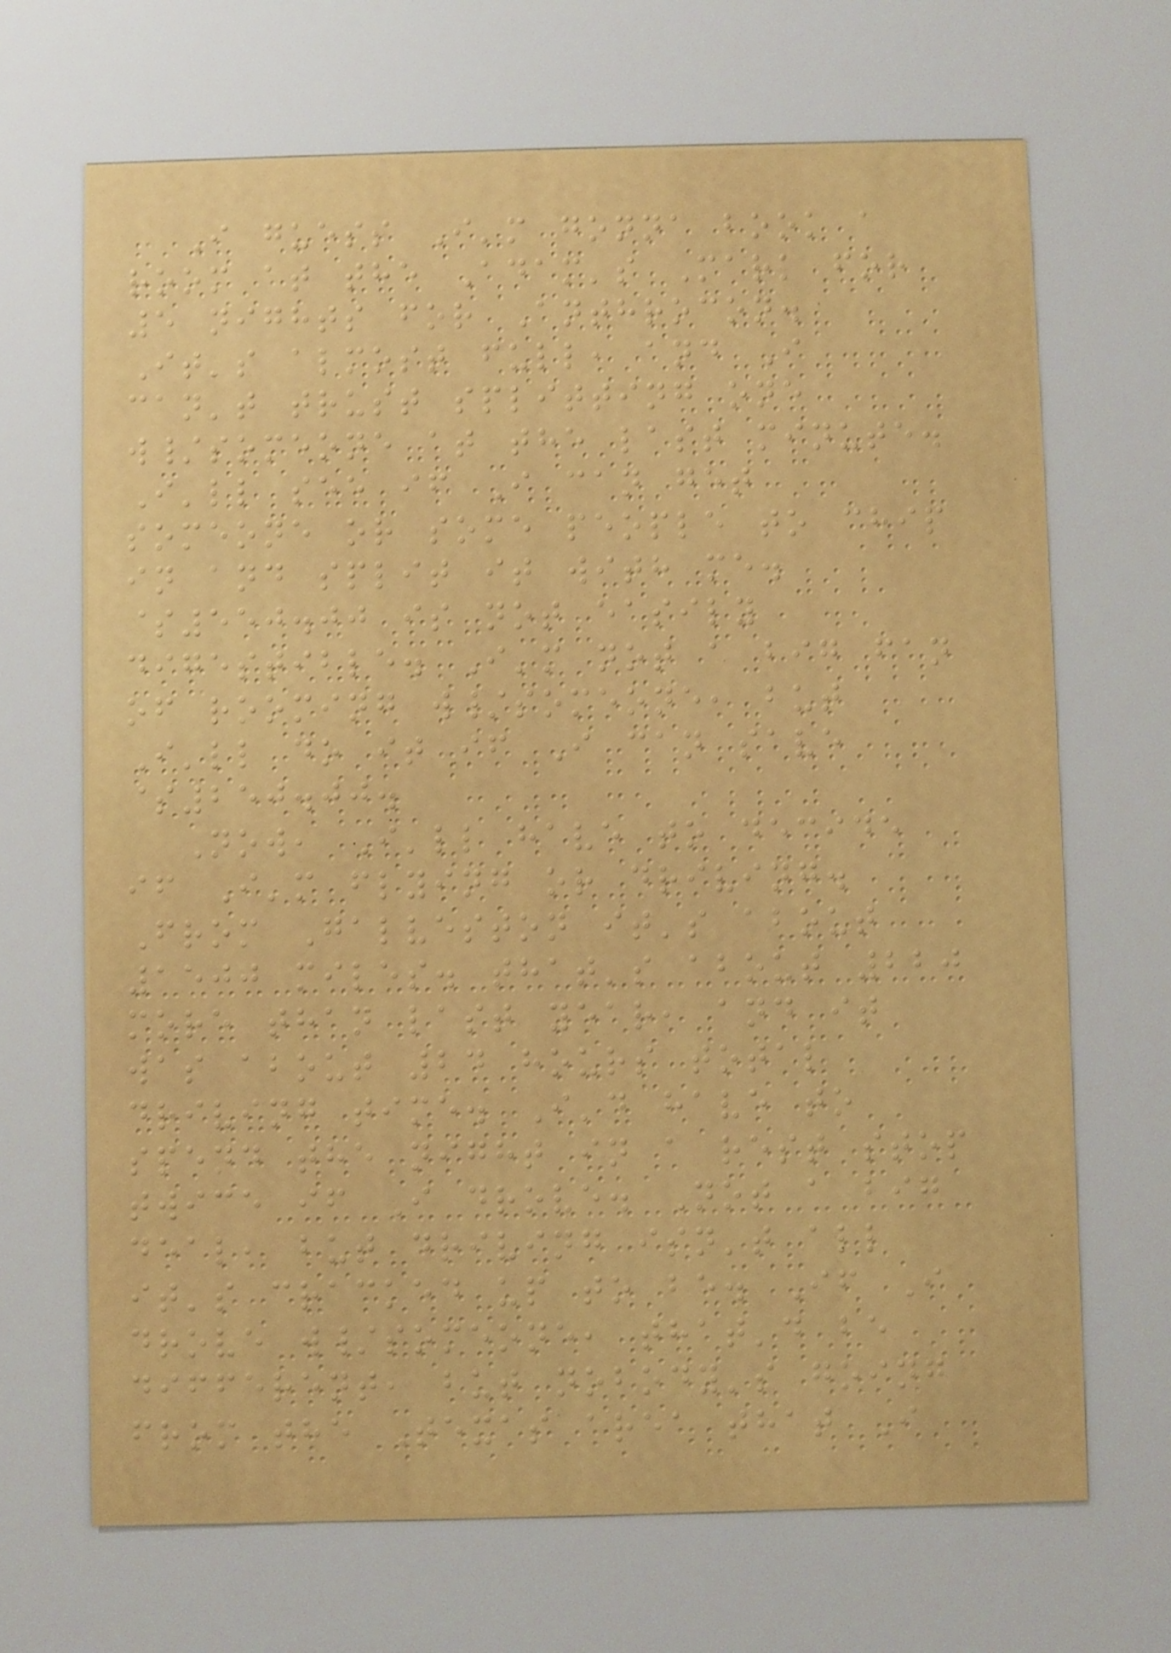I guess I'm gonna book a
room at the Adam's Mark for
5 nights for Anthrocon.
It's almost full, and I
can't trust splitting one
w/someone at the last minute.
I'll see if I can get
someone or some people to chip
in and split it with me.
$550.00 is not easily
digestible. I'm not a big fan
of rooming w/someone, but
I'll do it if I can save
$250.00.
Now, I'll have to decide
if I'm flying or driving.
From Galveston it's about
1500 miles. that's about 220
more than last year, and it
was about 24 hours total
driving time. I'd have to
spend the night in a rest stop
twice if I drove. Not a big
deal, but driving isn't all
it's cracked up to be. If I
drove w/someone, that'd be
different, but nobody's going
from the Texas area that I
